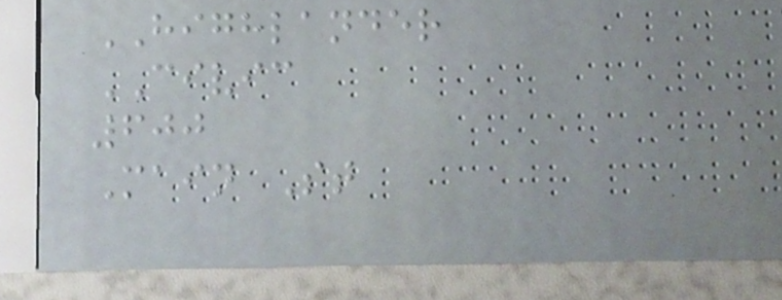HIGHLANDER
CIVIC
600
Main St
